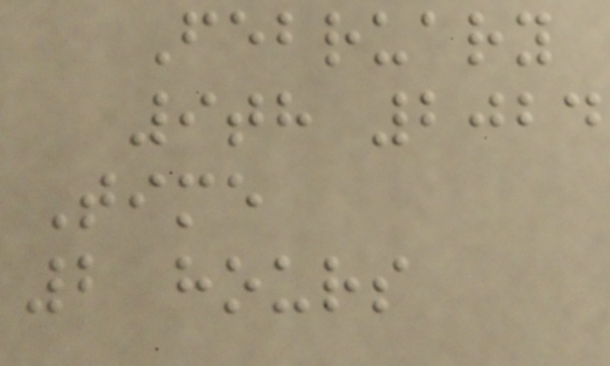February
9th 2024
Time
2 hours
